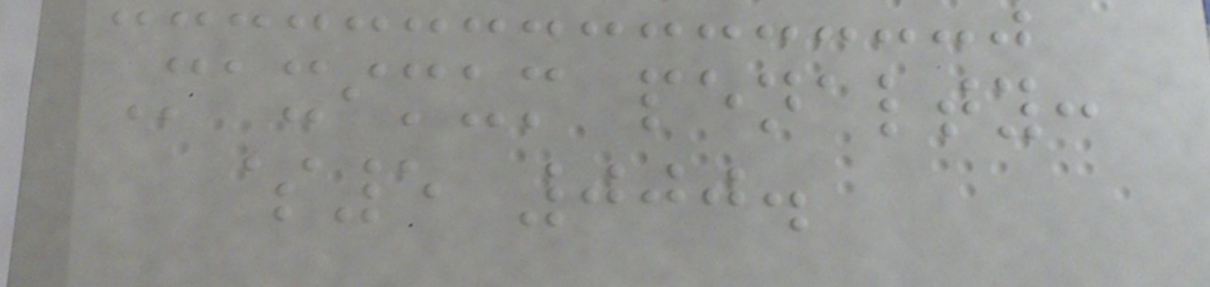Maximum penalty:
$5 000.
